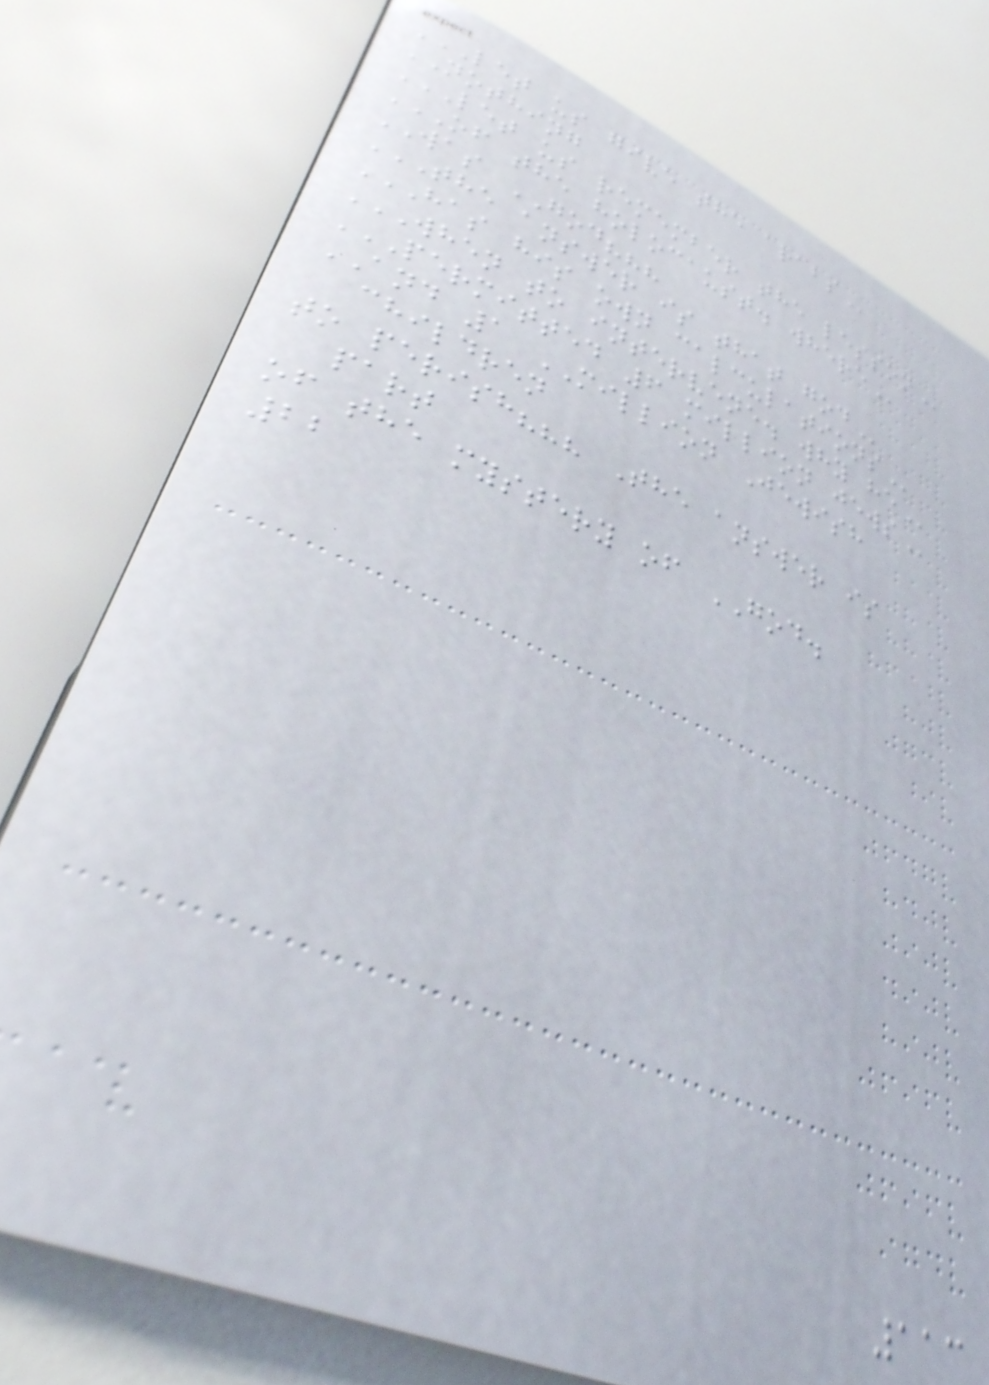LET US GIVE THE ARABS
NOTHING
LET US REMEMBER THE LESSON
OF THE HOLOCAUST. WHERE
WAS GOD???
THE ANSWER IS THAT GOD
HAS HIS OWN CALCULATIONS
WHEN TO INTERVENE. WHY HE
PERMITTED 6 MILLION JEWS
AND 1 MILLION Jewish
children
to perish??? The answer is
part
of the mystery of GOD.
22
113
